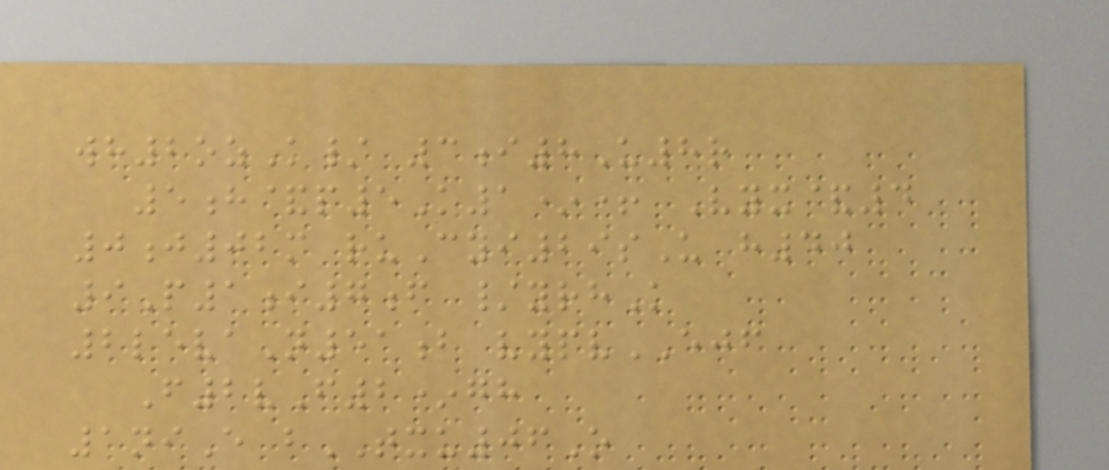wh2ozK/ 3i8U8r
5h&p5K1*+ Vyx&4
0j02m ruCyi29sU h40
9P1i7f /yrhK
2levaN51b vypvEJF
F2vF2*gh
1niE bTXU06O
